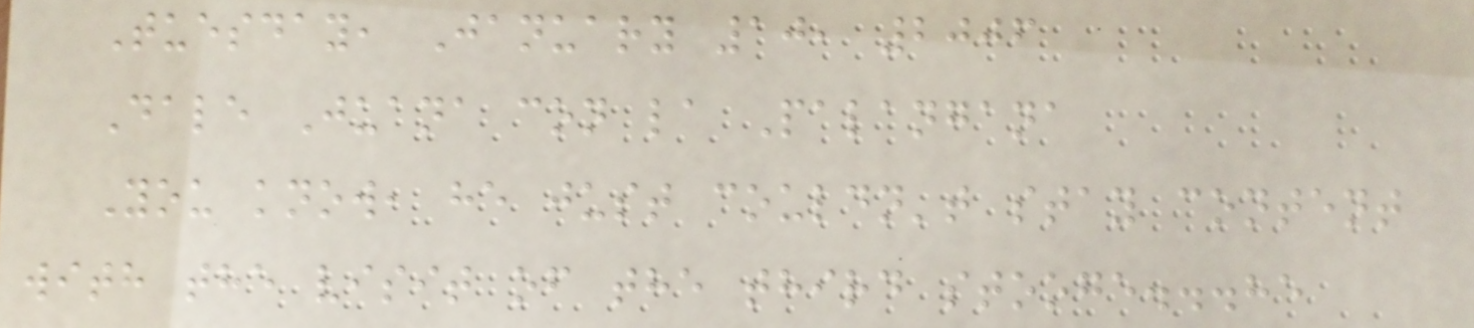Tuesday, January 10, 2006
Dale Juana con la Palangana
You know, he just couldn't stay content
with the visit of the third stooge...he
